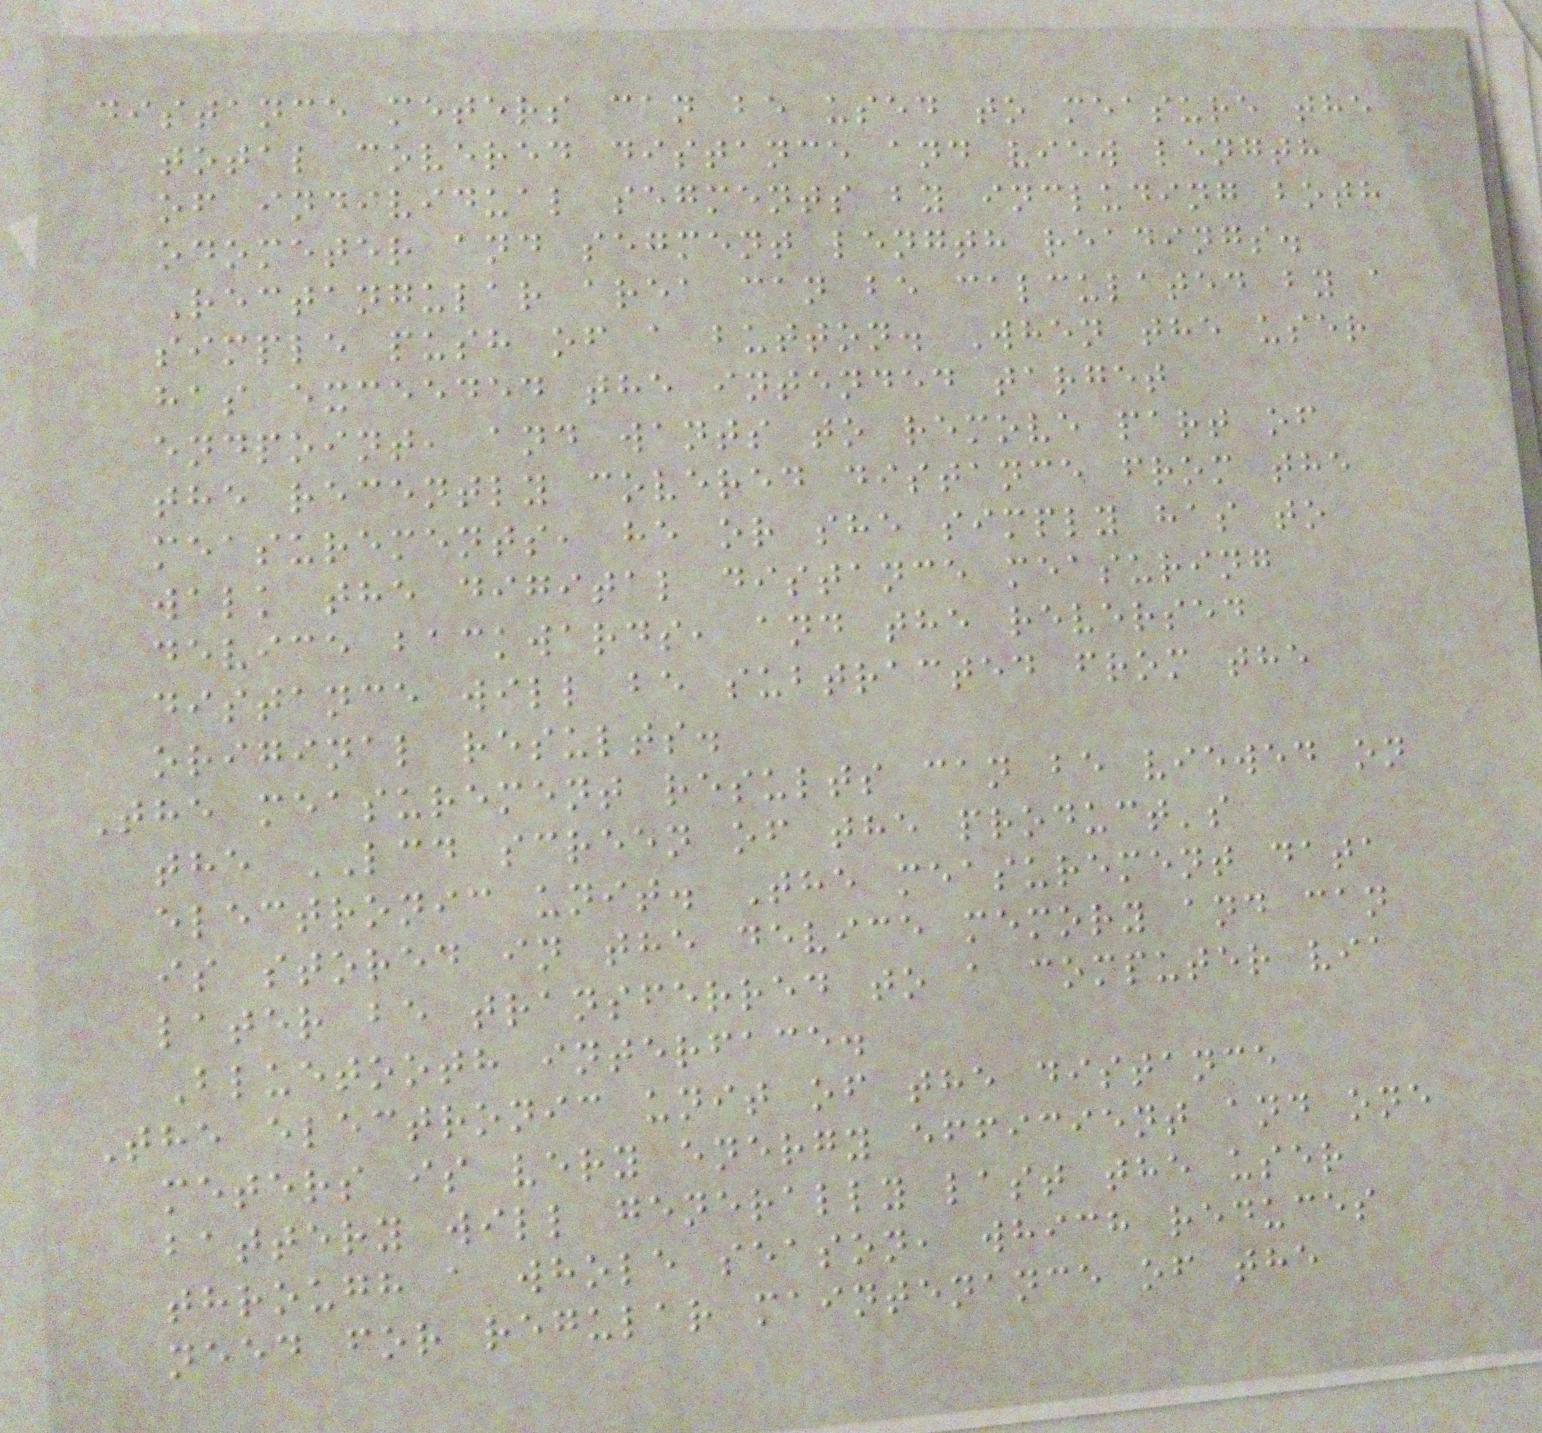distance meters can be used to measure the
total covered distance and view length
of individual segments by including both
odometer and segment length readings.
Rectangular area can be calculated by a
simple push of a button. When the user
has exceeded the intended target
endpoint, and wants to remove part of
the recently covered distance from the
measurements, he or she simply has to
walk the digital distance measuring
device backwards, and the reversed
distance will be subtracted from the
original results.
The measurement results can be viewed on
the LCD screen of the product's
electronic unit. The measurement data
is stored in the device memory and can
later be transferred to a computer via
Bluetooth interface.
The electronic unit of the distance
meters is very energy efficient and one
battery will generally last the user
through a whole season, which reduces
need for regular maintenance of the
